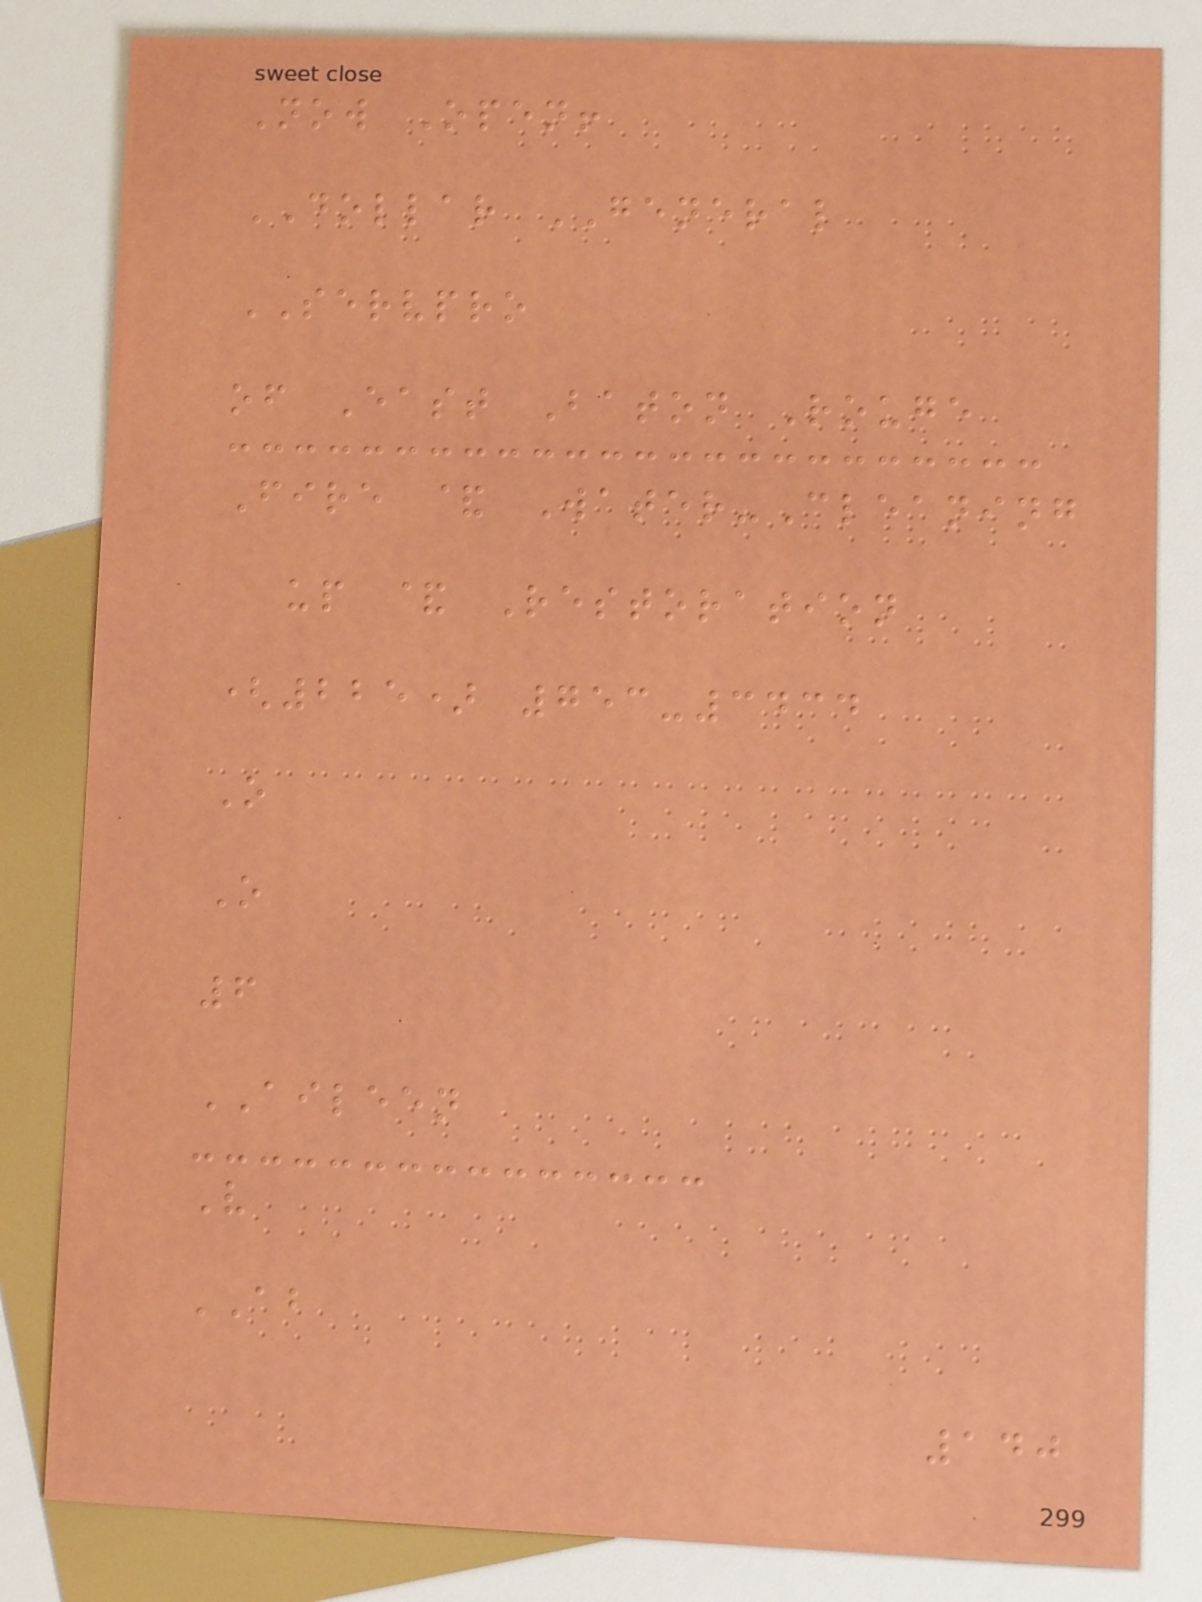Now Open!
DOLLAR GENERAL
SERVPRO
of East Baton Rouge
Fire & Water-Cleaning
up & Restoration
(225) 753-3434
O
O
6
AILEEN
V
AB
140
